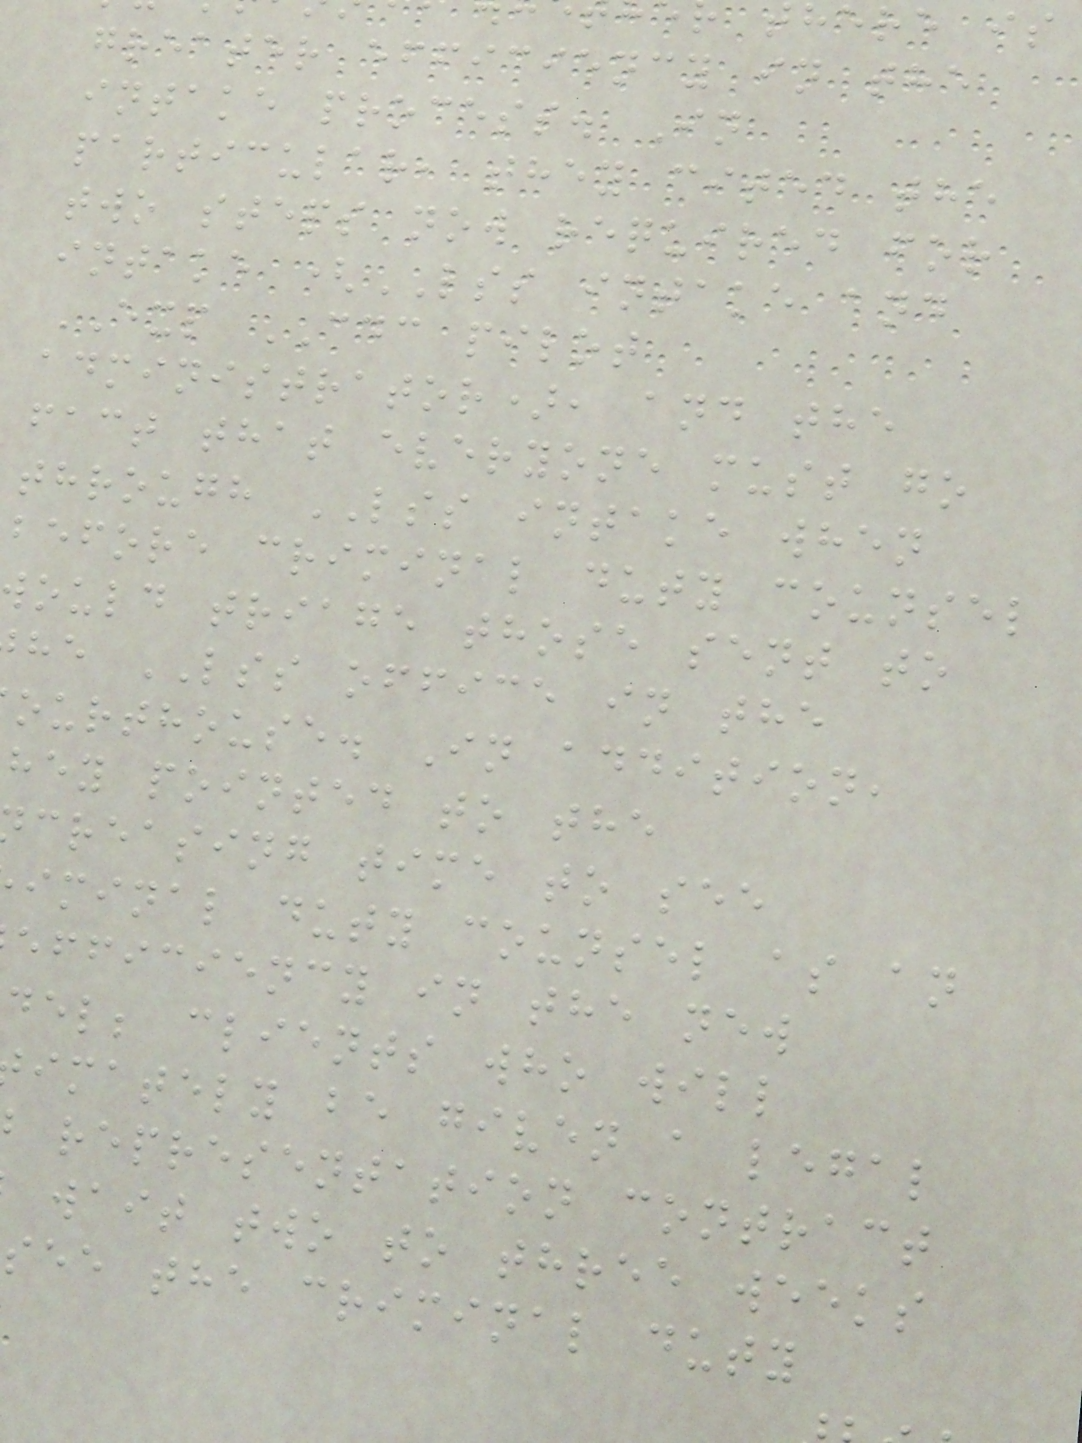here is
greater efficiency in the
intake process. In
particular, they cited the
two steps now required for
intake (LSS intake and
EXP CDC pilot
administrator), and the
fact that everyone must go
through LSS intake when
before criminal duty counsel
ould triage those sent to
he LSS office in the
ourthouse. In addition,
hey pointed to the
creasing time to see
iminal duty counsel as an
efficiency in the new
del; clients who will
imately be given a legal
representation contract
wait two to three weeks
see the criminal duty
